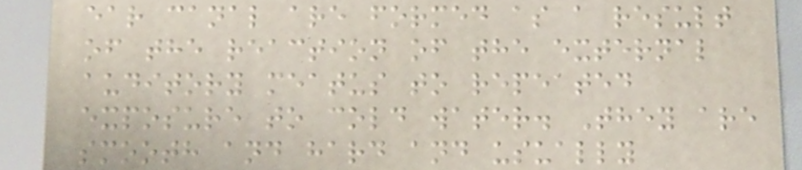ear canal are formed as a result
of the reaction of the external
auditory meatus to repeated
exposure to cold water. They are
smooth and hard and usually
